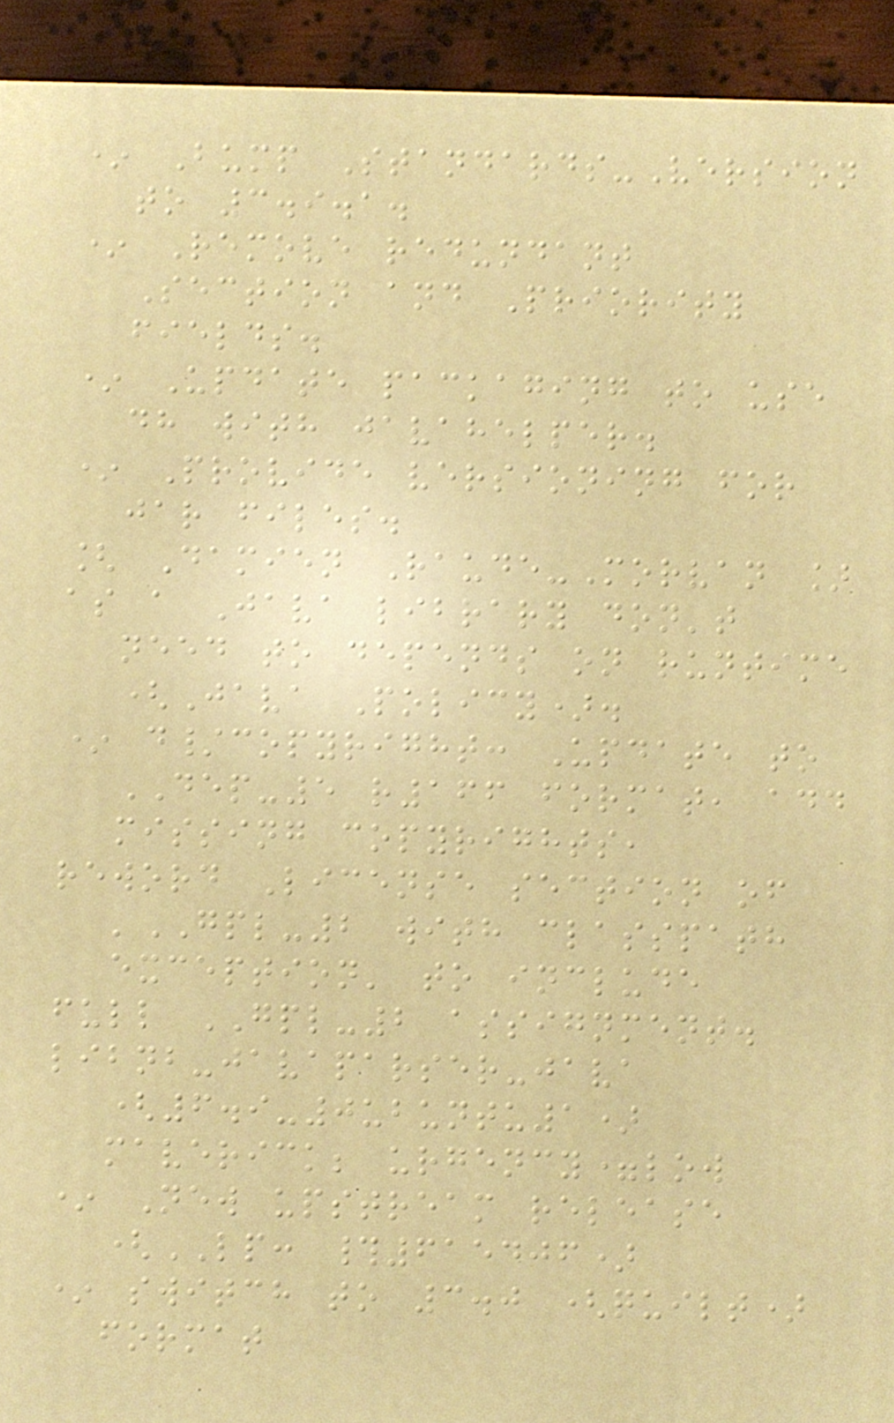* Bump Standards-Version
to 3.9.1.
* Remove redundant
Section and Priority
fields.
* Update packaging to use
dh with javahelper.
* Provide versioning for
jar files.
[ Damien Raude-Morvan ]
as a Java library don't
need to depends on runtime
(Java Policy).
* d/copyright: Update to
DEP-5 r166 format, add
missing copyrights,
reword License section of
'GPL-2 with classpath
exception' to include
full GPL-2 assignment.
libnb-javaparser-java
(6.9-0ubuntu1)
maverick; urgency=low
* New upstream release
(LP: #615406)
* switch to 3.0 (quilt)
format
